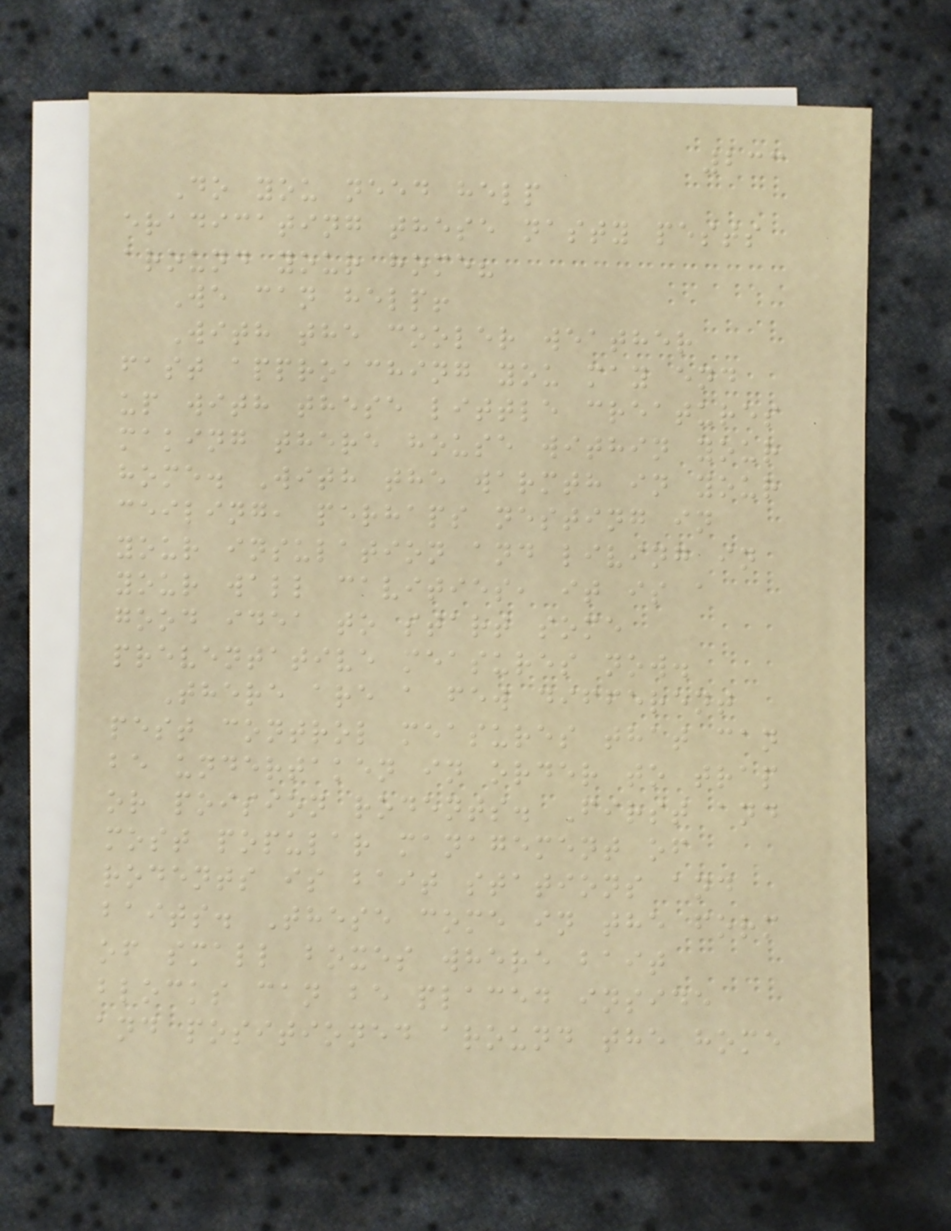233
Do you need help
eradicating these nasty pests
around your home?
We can help!
With the cooler weather
fast approaching you may end
up with these little creatures
making there house within your
home. With the warmth in your
ceiling, perhaps nesting in
your insulation and living in
your wall cavities, it is a
good idea to start some
preventative measures now.
There are a few different
pest control measures that can
be undertaken in order to trap
or poision rodents. First and
most popular management of
rodents is bait stations and
baits. These come in the form
of small boxes where bait
blocks can be placed inside
and positioned around the home
